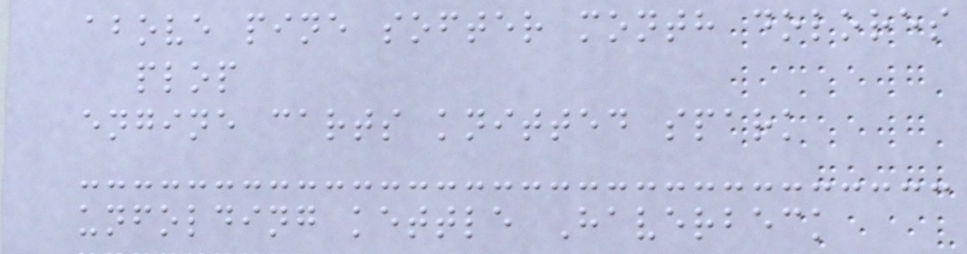above pine softer month dolores
plop
engine carts knitted spark
unfolding kettle Haverbeck
